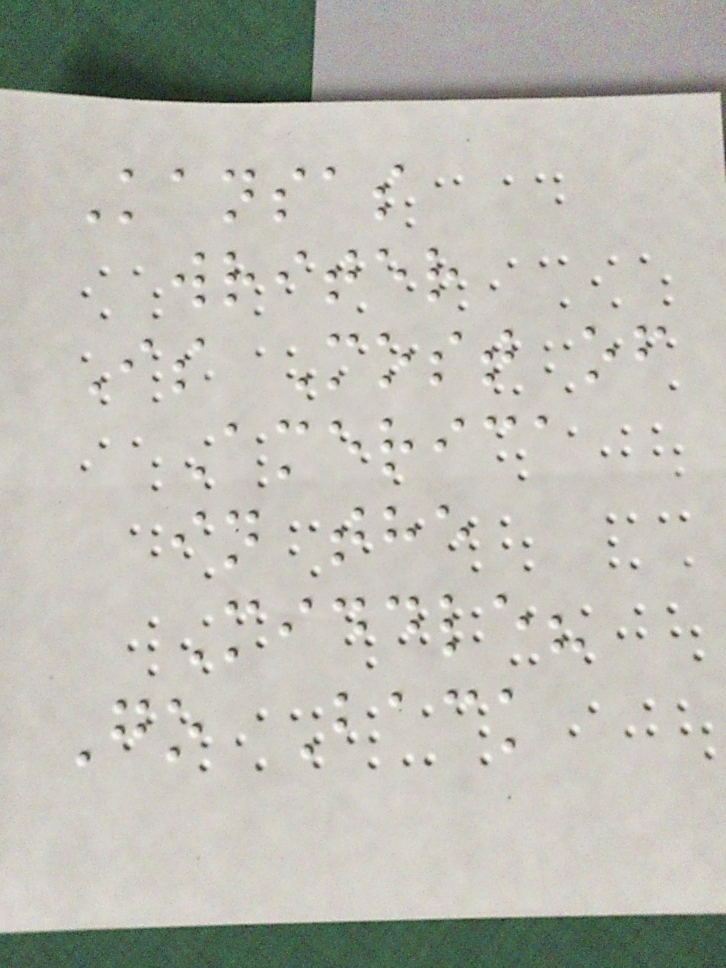Kansas
writer
Is Most of
America
in the
Middle?
Go Back
